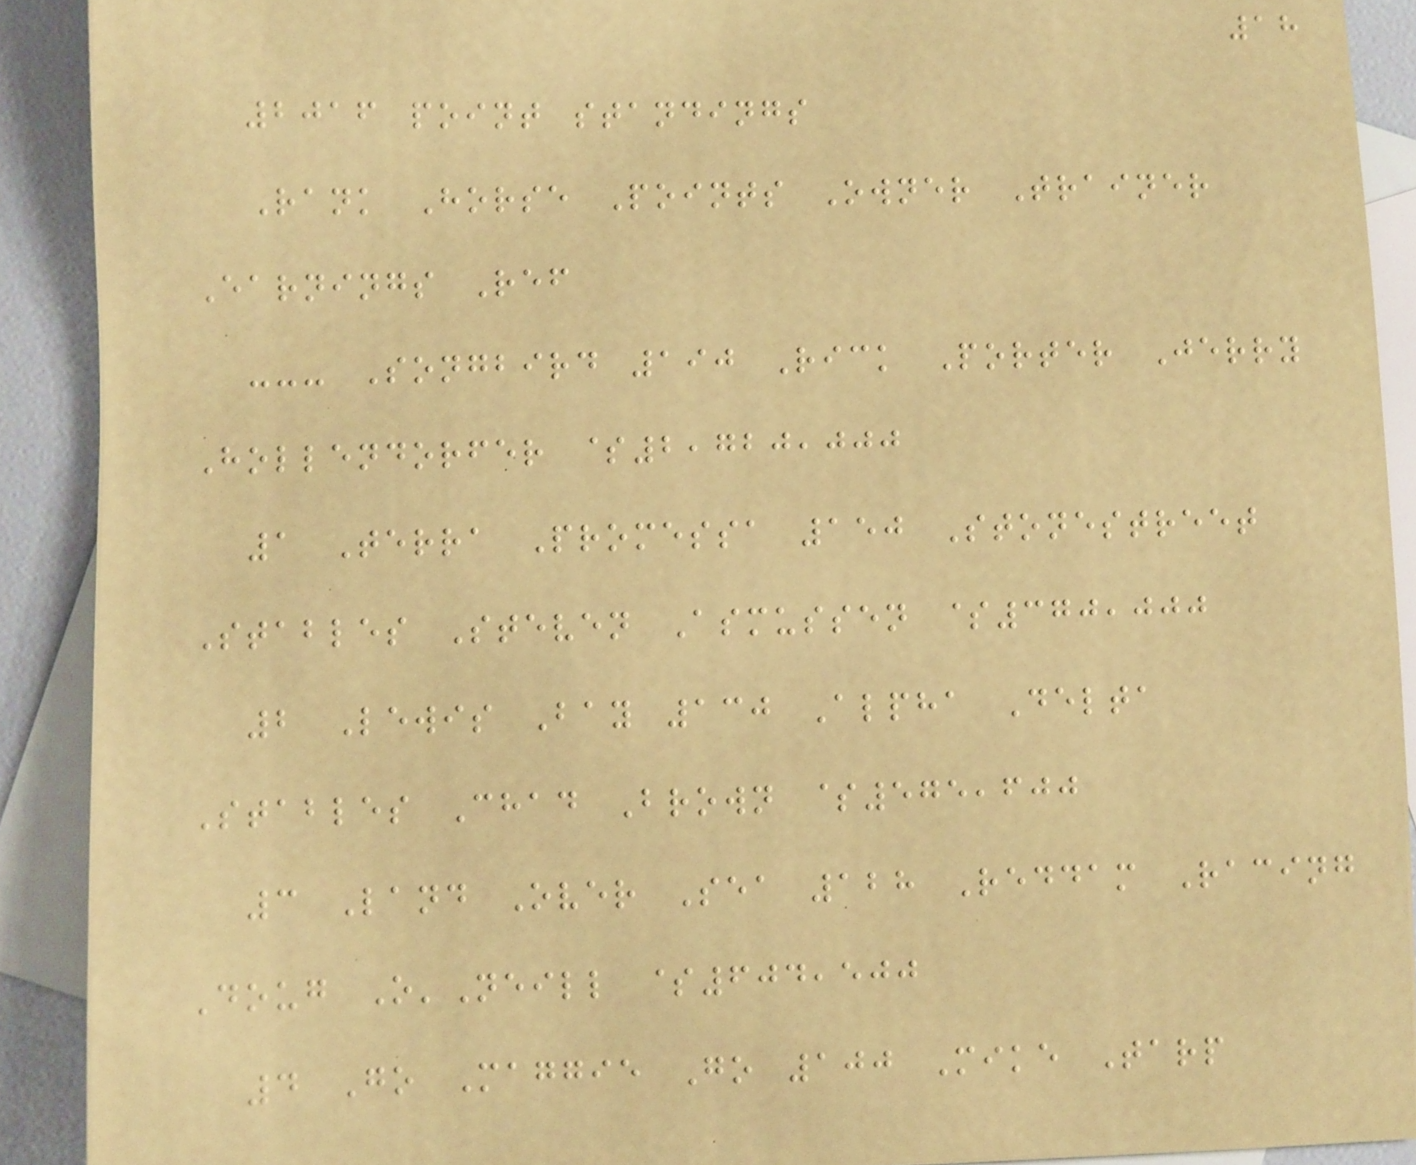18
2016 point standings
Rank Horse Points Owner Trainer
Earnings Ref
--- Songbird 190 Rick Porter Jerry
Hollendorfer $2,720,000
1 Terra Promessa 150 Stonestreet
Stables Steven Asmussen $370,000
2 Lewis Bay 130 Alpha Delta
Stables Chad Brown $575,600
3 Land Over Sea 128 Reddam Racing
Doug O'Neill $604,500
4 Go Maggie Go 100 Mike Tarp
